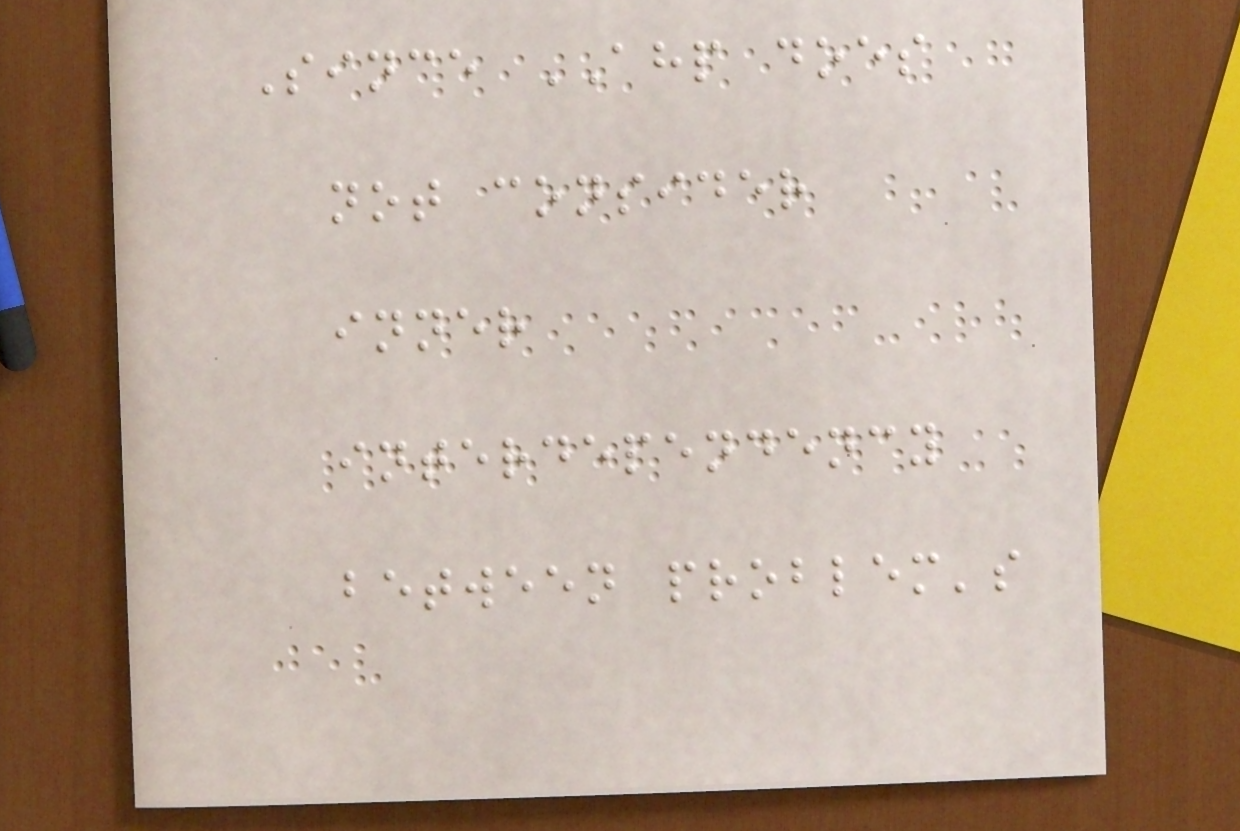Since AHP does
not consider
inner
interdependency
between problem's
